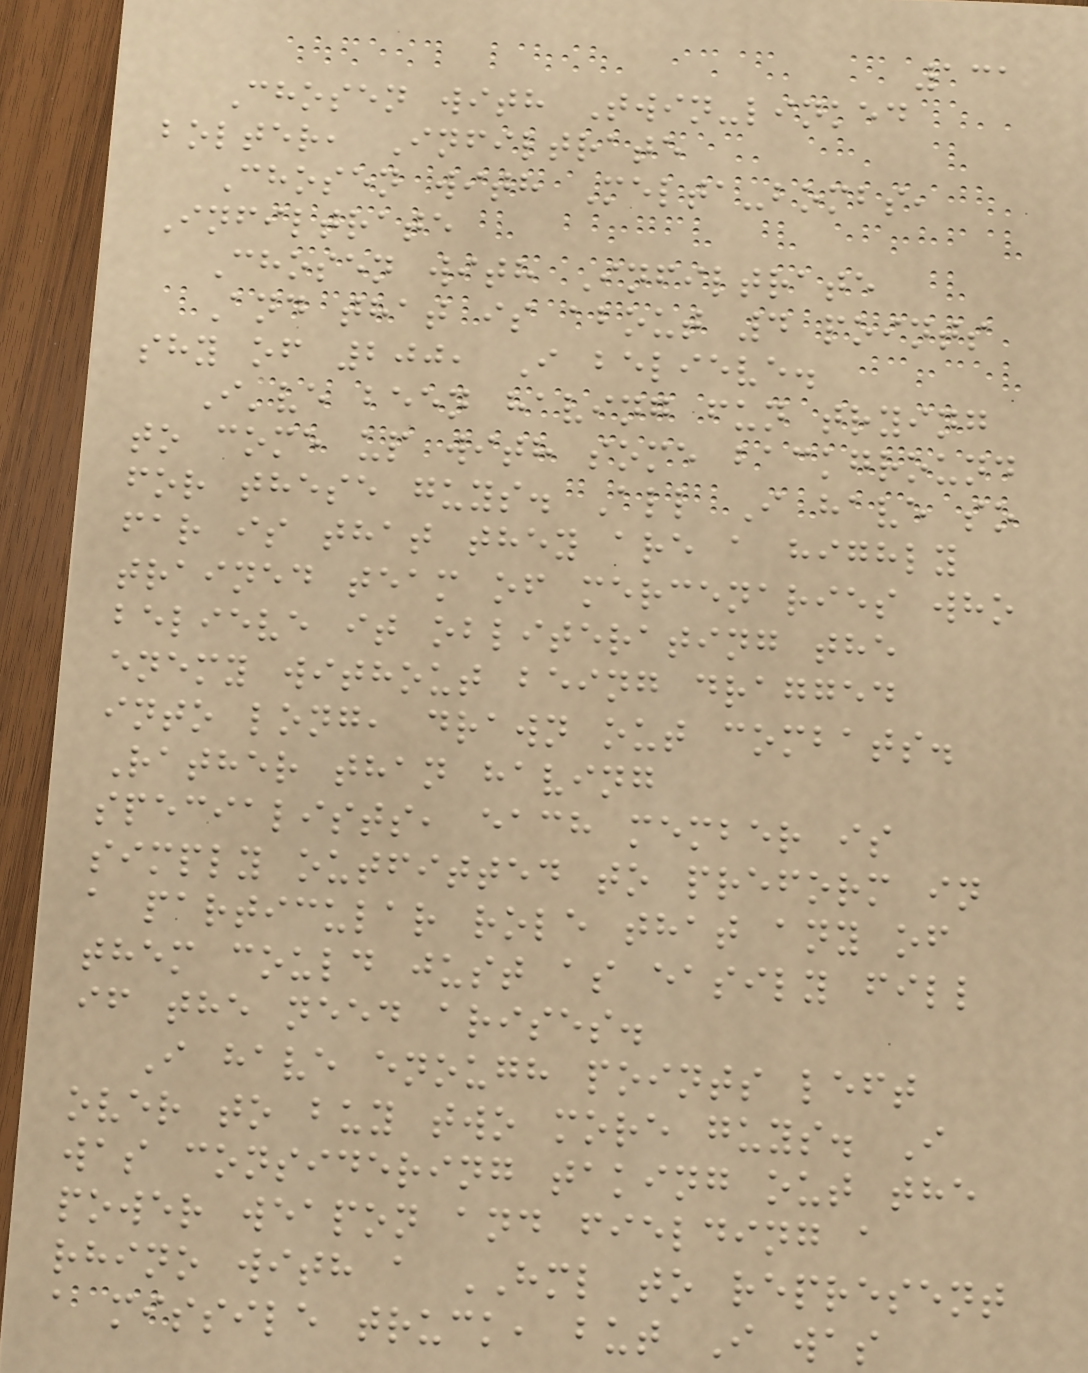131
Chosen with Twin-linked
bolter, Infiltrate
Chosen with Melta-bombs,
Infiltrate
Chosen with Infiltrate
And that is about 4 points
shy of 200, I believe.
I've been having fun trying
to come up with some background
for these guys. All I have so
far is that they are a highly
trained team of mercenaries who
believe it obliterating the
enemy without being dragged
into long, drawn out combats.
Rather than having
specialists, each member is
simply outfitted to preform in
a particular role that any of
them could just as easily fill
if the need arises.
I have enough points left
over to buy two more guys. I
was considering taking out the
power weapon and fielding a
rhino with a HML to represent
a missile truck, but I was
